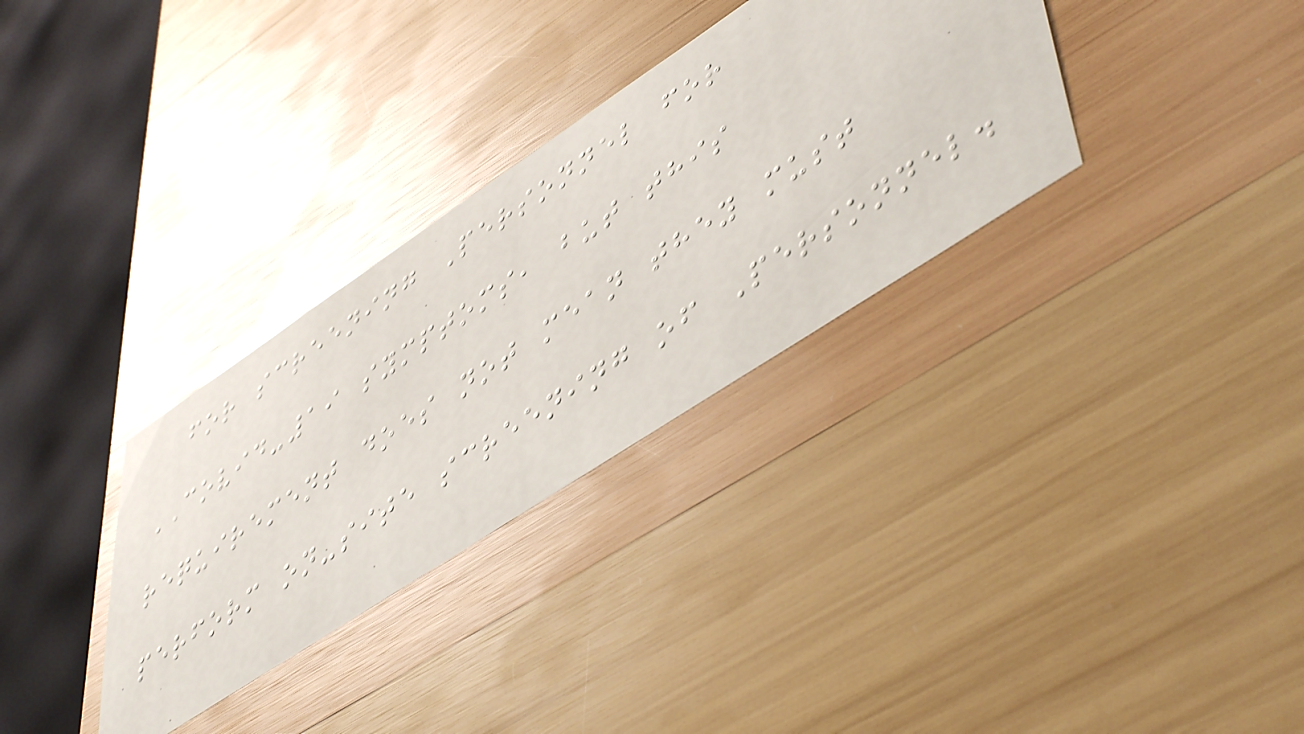for screening Personnel for
COVID-19 symptoms, but this
requirement does not mean they must
perform on-site screening of Personnel.
